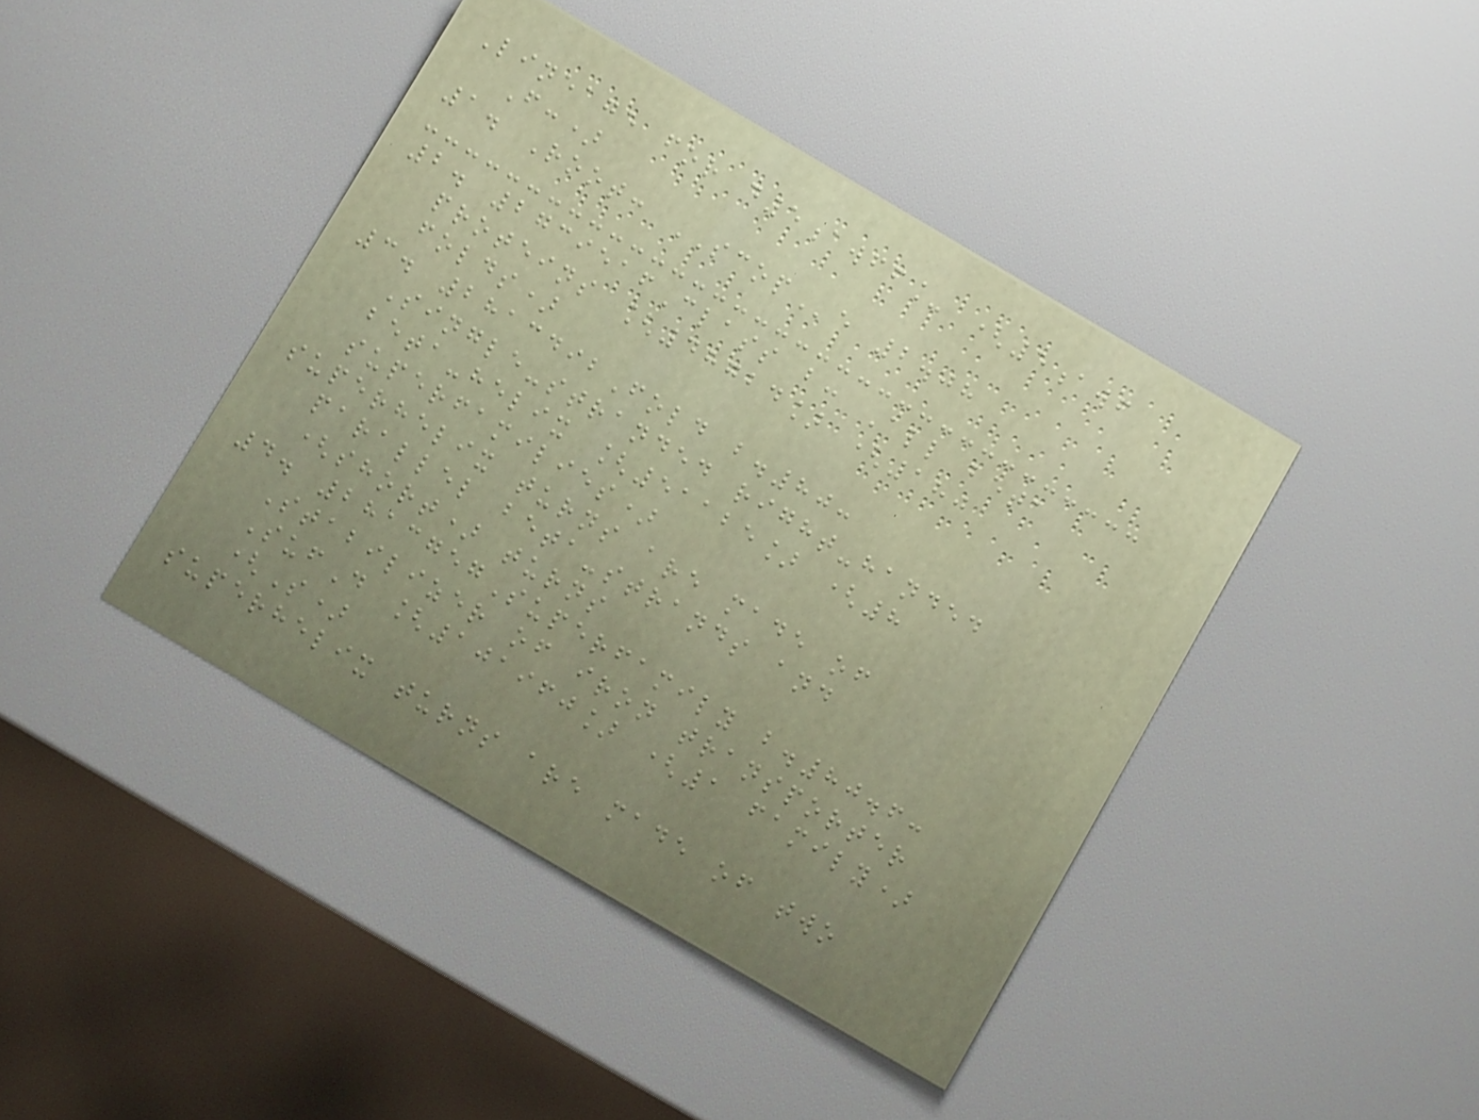Lineage for d5awff_ (5awf
F:)
1. Root: SCOPe 2.08
2. 2739516Class b: All beta
proteins [48724] (180
folds)
3. 2813492Fold b.80:
Single-stranded right-handed
beta-helix [51125] (8
superfamilies)
superhelix turns are made of
parallel beta-strands and
(short) turns
4. 2813757Superfamily b.80.6:
Stabilizer of iron transporter
SufD [101960] (1 family)
(S)
superhelix turns are made of two
